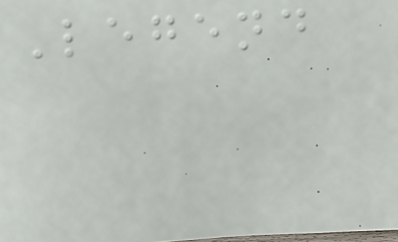Legend
